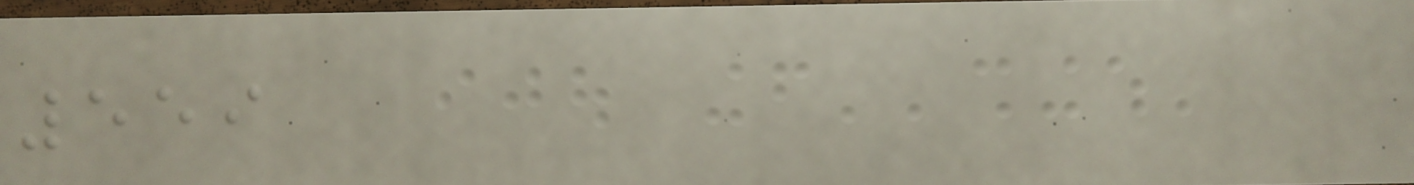559
